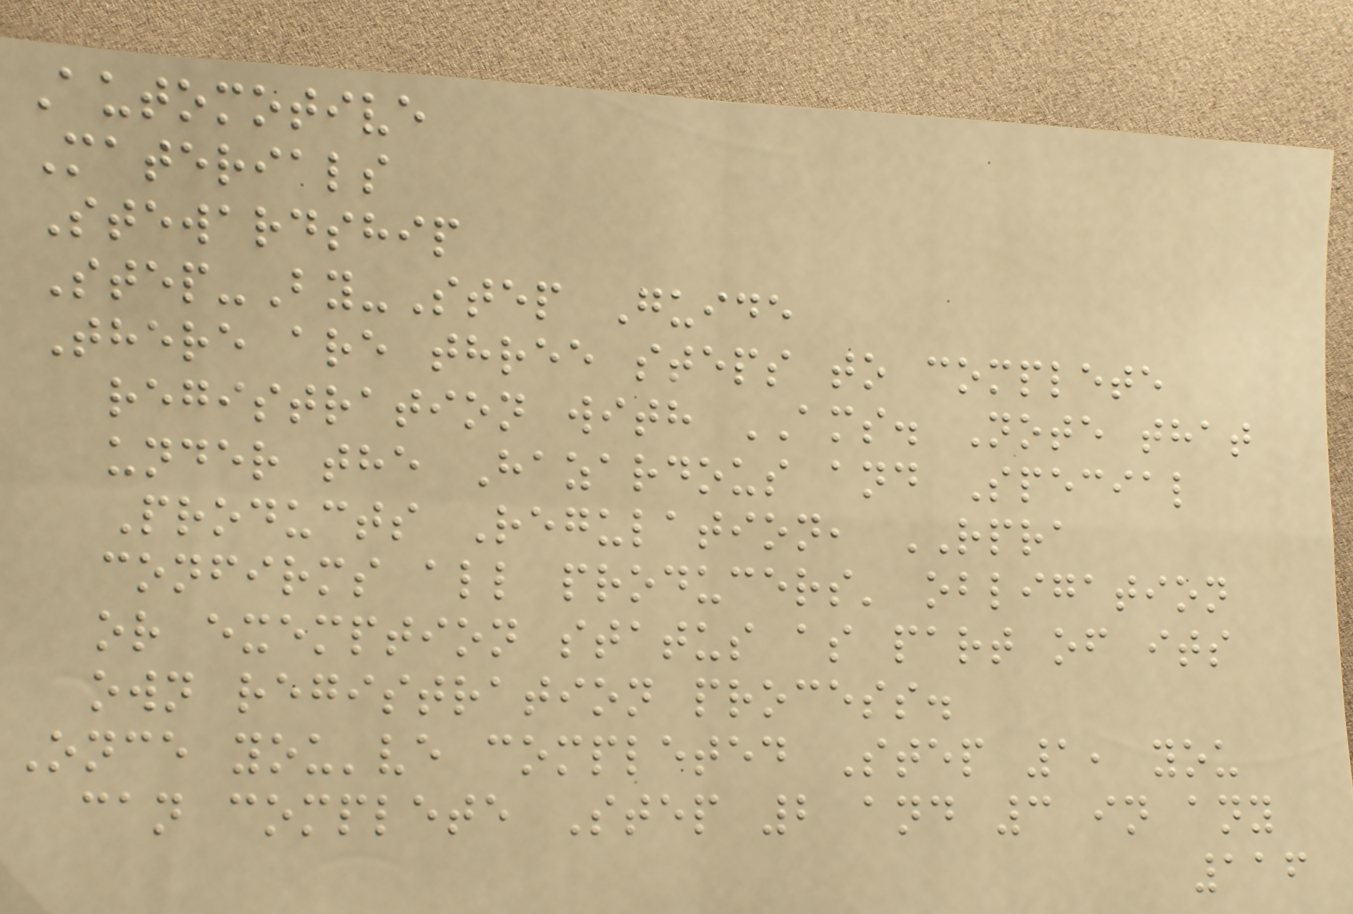Automotive
Materials
Stewardship
Step-By-Step Guide
There are three steps to complete
registration with AMS. Note that
under the Hazardous and Special
Products Regulation, RPRA
confirms all producers' obligation
or exemption status as part of its
own registration process.
Once you've completed Step 1, you
can complete Step 2 and 3 in any
116
